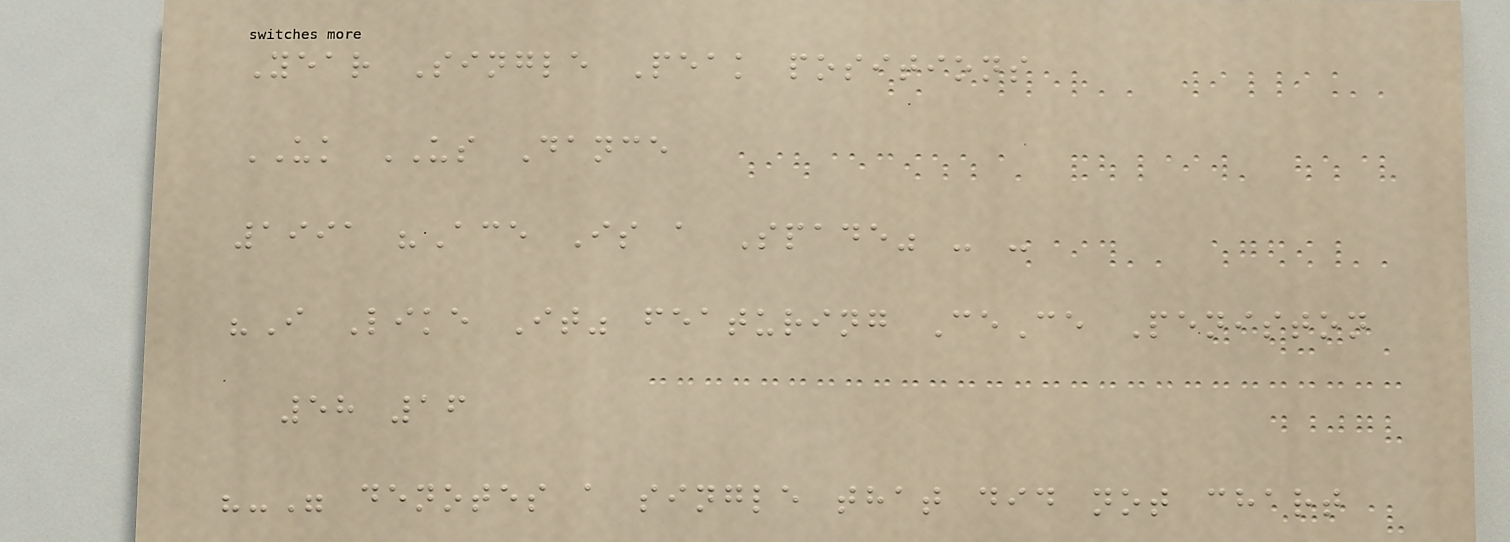Year Single Peak positions
UK US Dance
1991 "Ace Is a Spade" - -
"I Like It" featuring CeCe Peniston
58 16
"-" denotes a single that did not chart
